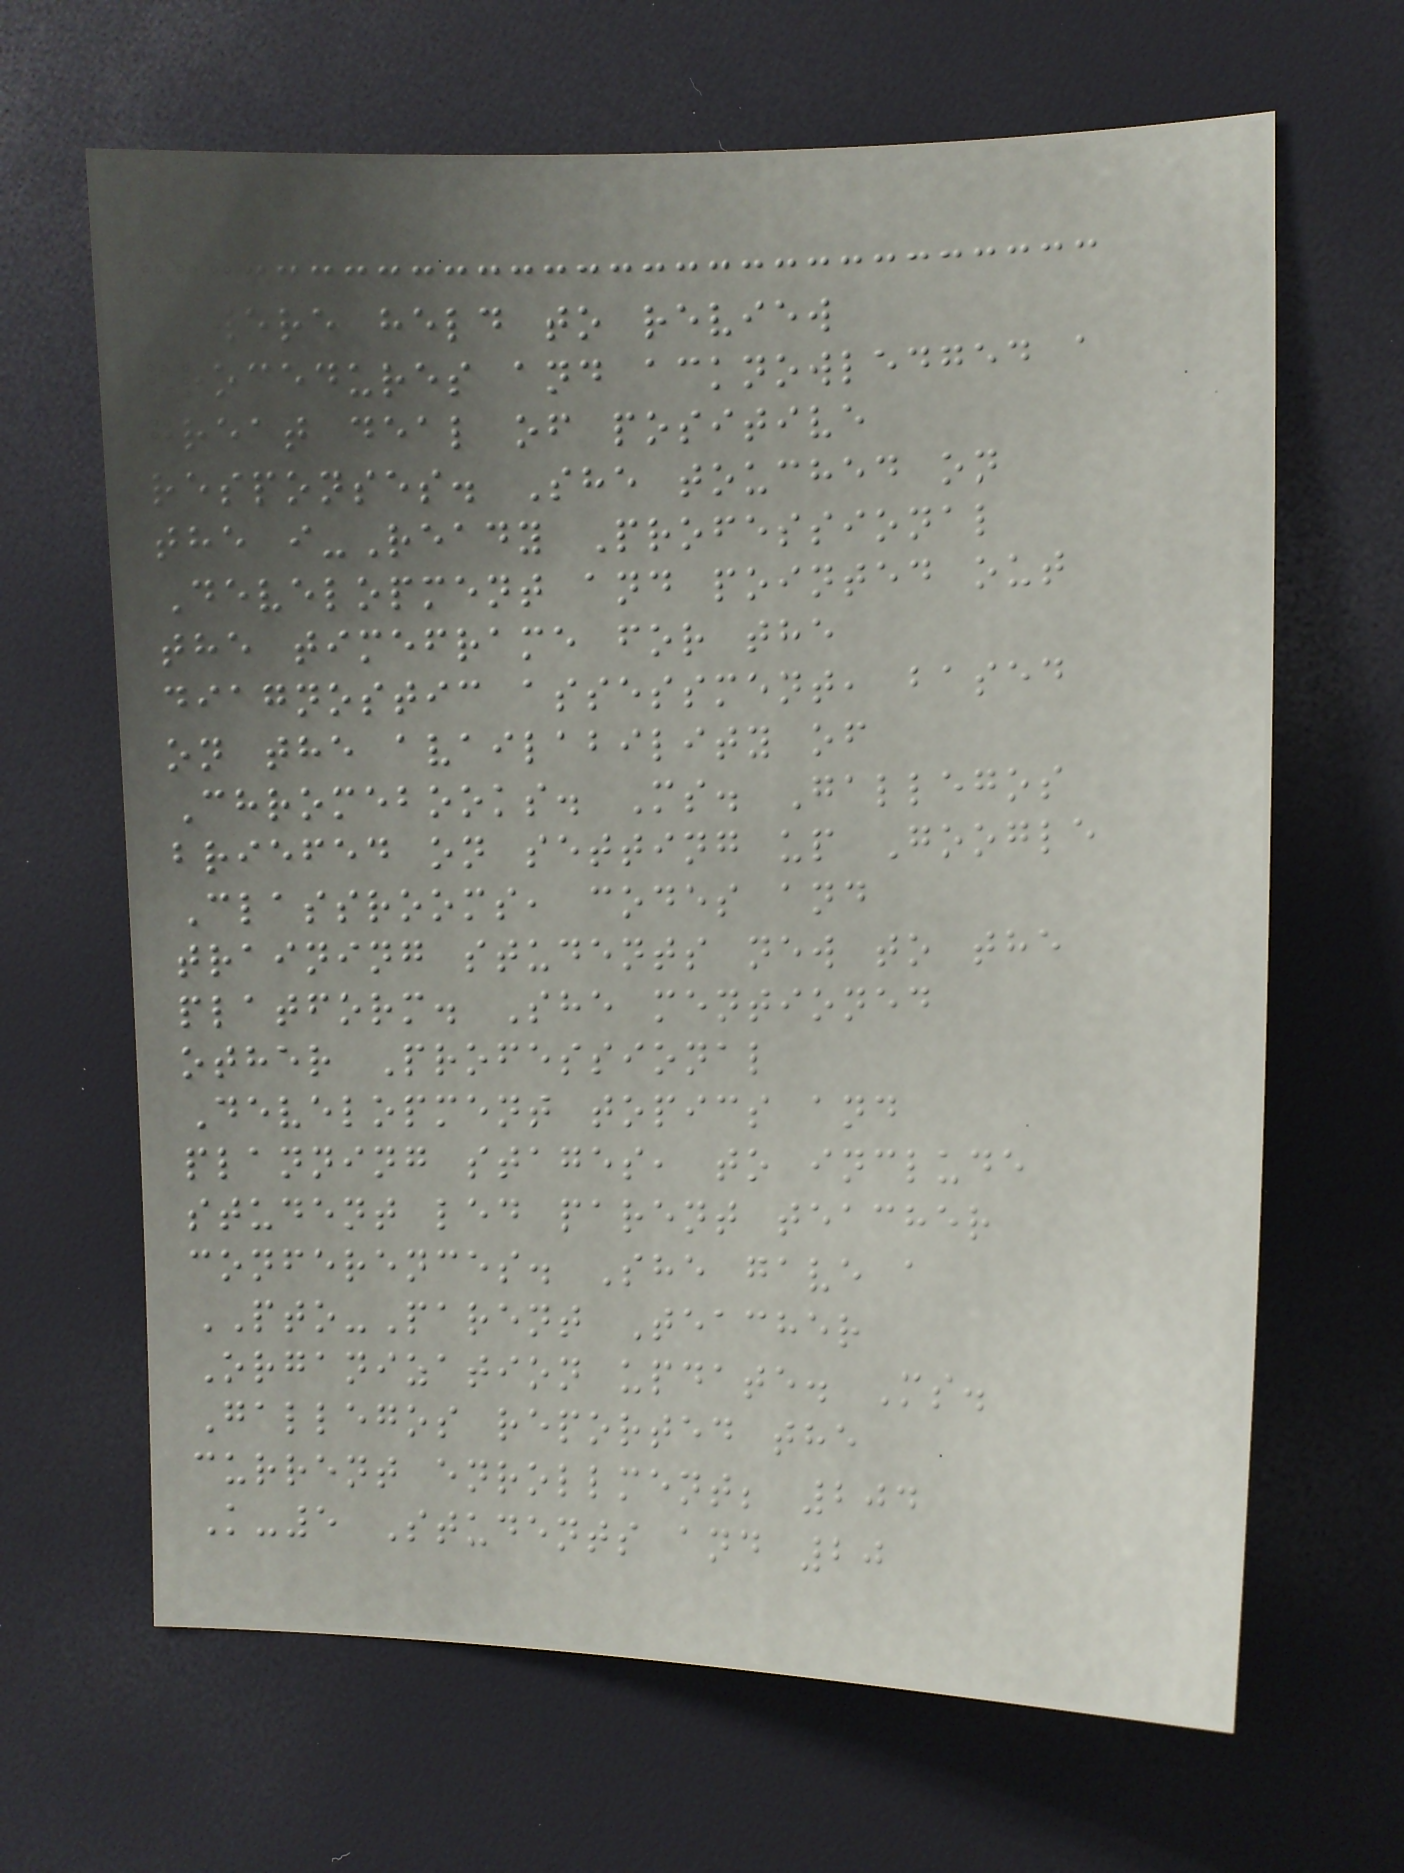were held to review
procedures and acknowledged a
great deal of positive
responses. She touched on
the i-Ready Professional
Development and pointed out
the timeframe for the
diagnostic assessment, based
on the availability of
Chromebooks. Ms. Gallegos
briefed on setting up Google
Classrooms, codes and
training students new to the
platform. She mentioned
other Professional
Development topics and
planning stages, to include
student led parent teacher
conferences. She gave a
PTO-Parent Teacher
Organization update. Ms.
Gallegos reported the
current enrollment; 204
K-5 Students and 20
